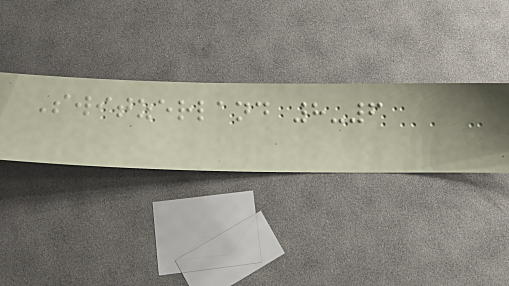Switzerland 8-6
